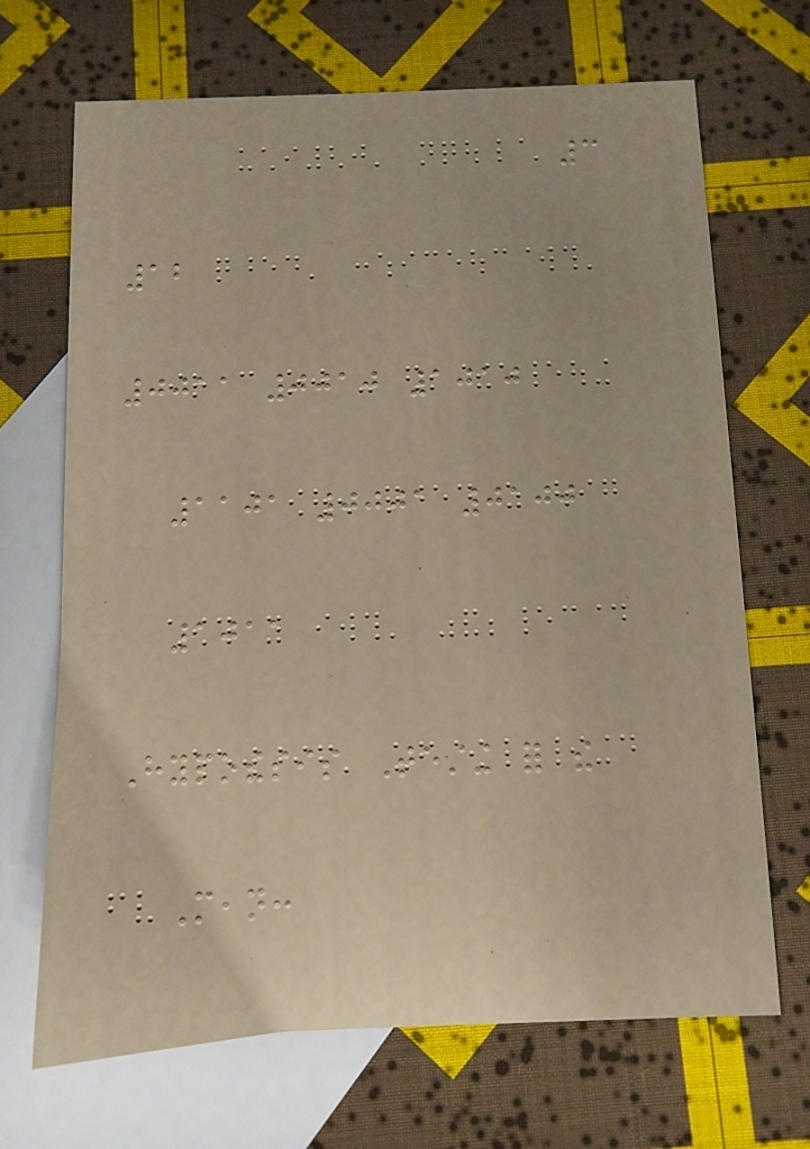3
12
0011 0010 1010
1101 0001 0100
1011
Hypothesis Testing for the
Mean:
